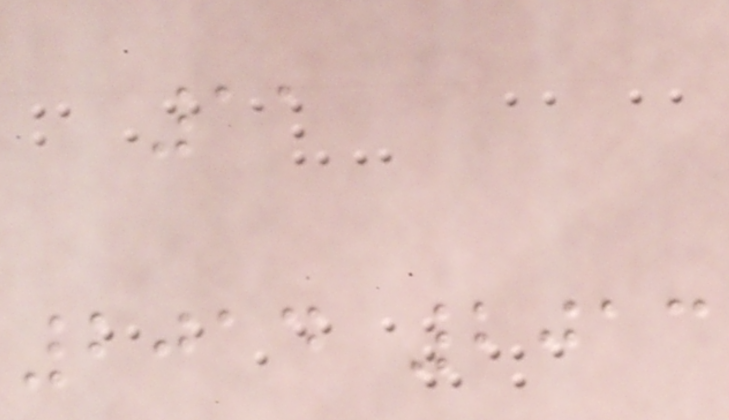11
2014 2013
